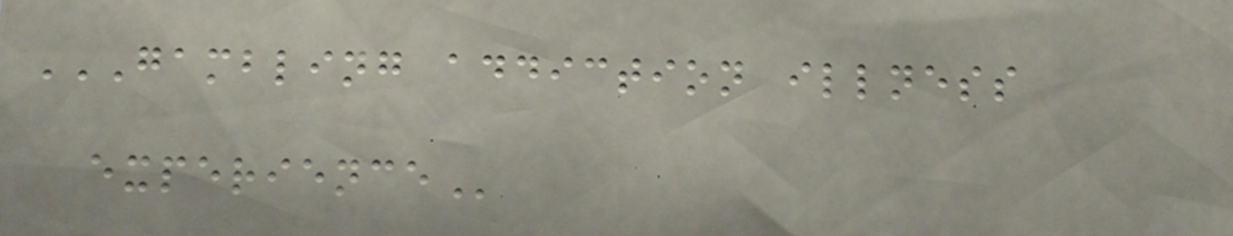GAMBLING ADDICTION ILLNESS
EXPERIENCE
